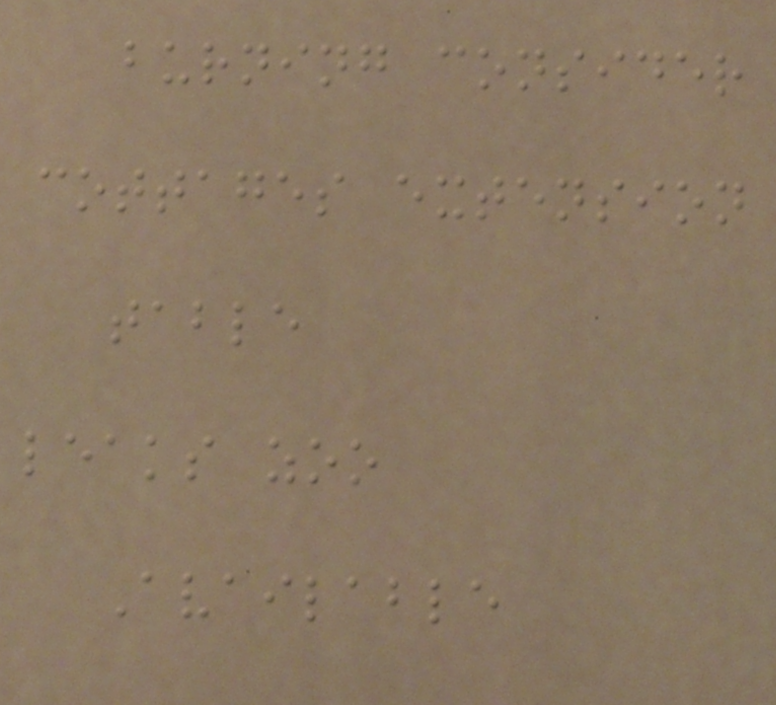burning consider
cottages extension
table
leaks zoo
Available
